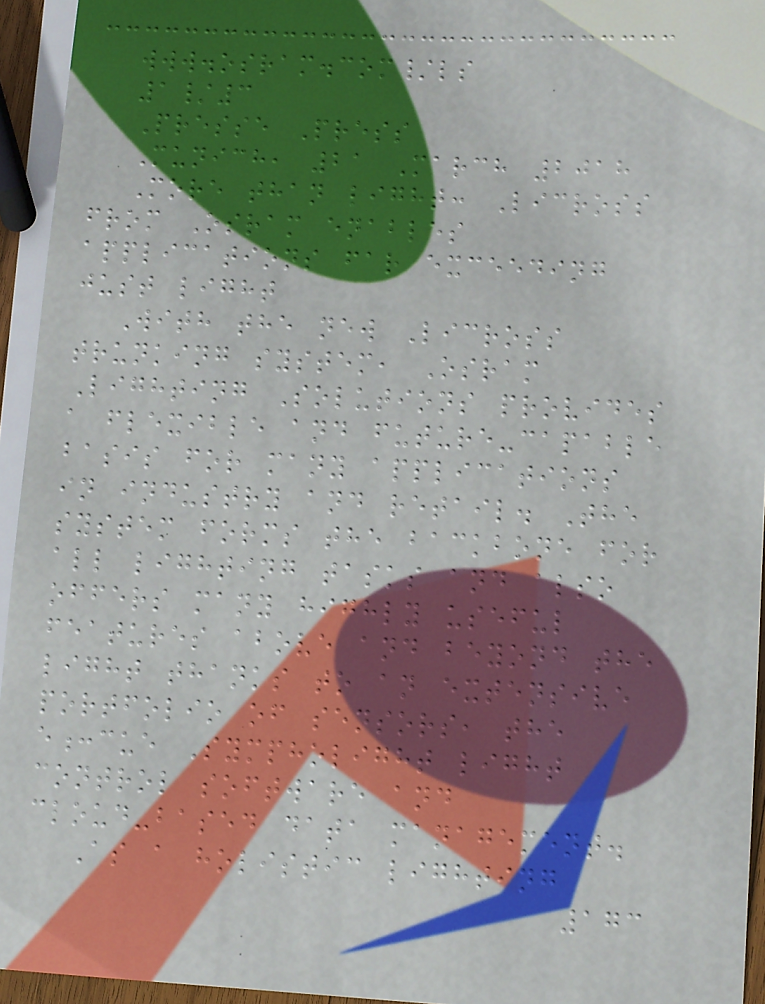www.osram.com/ls
1/3
Presse Press
Munich, 21 March 2018
More than light: Licross
from Osram enables
applications far exceeding
just light
With the new Licross
trunking system, Osram
Lighting Solutions provides
a flexible and future-capable
basis for many applications
in industry and retail. The
system forms the backbone for
all lighting tasks and also
offers many highly useful
features above and beyond the
light thanks to an extensive
portfolio of sensors, the
e:cue Sympholight light
control software and
cloud-based data management.
As a holistic lighting
173
